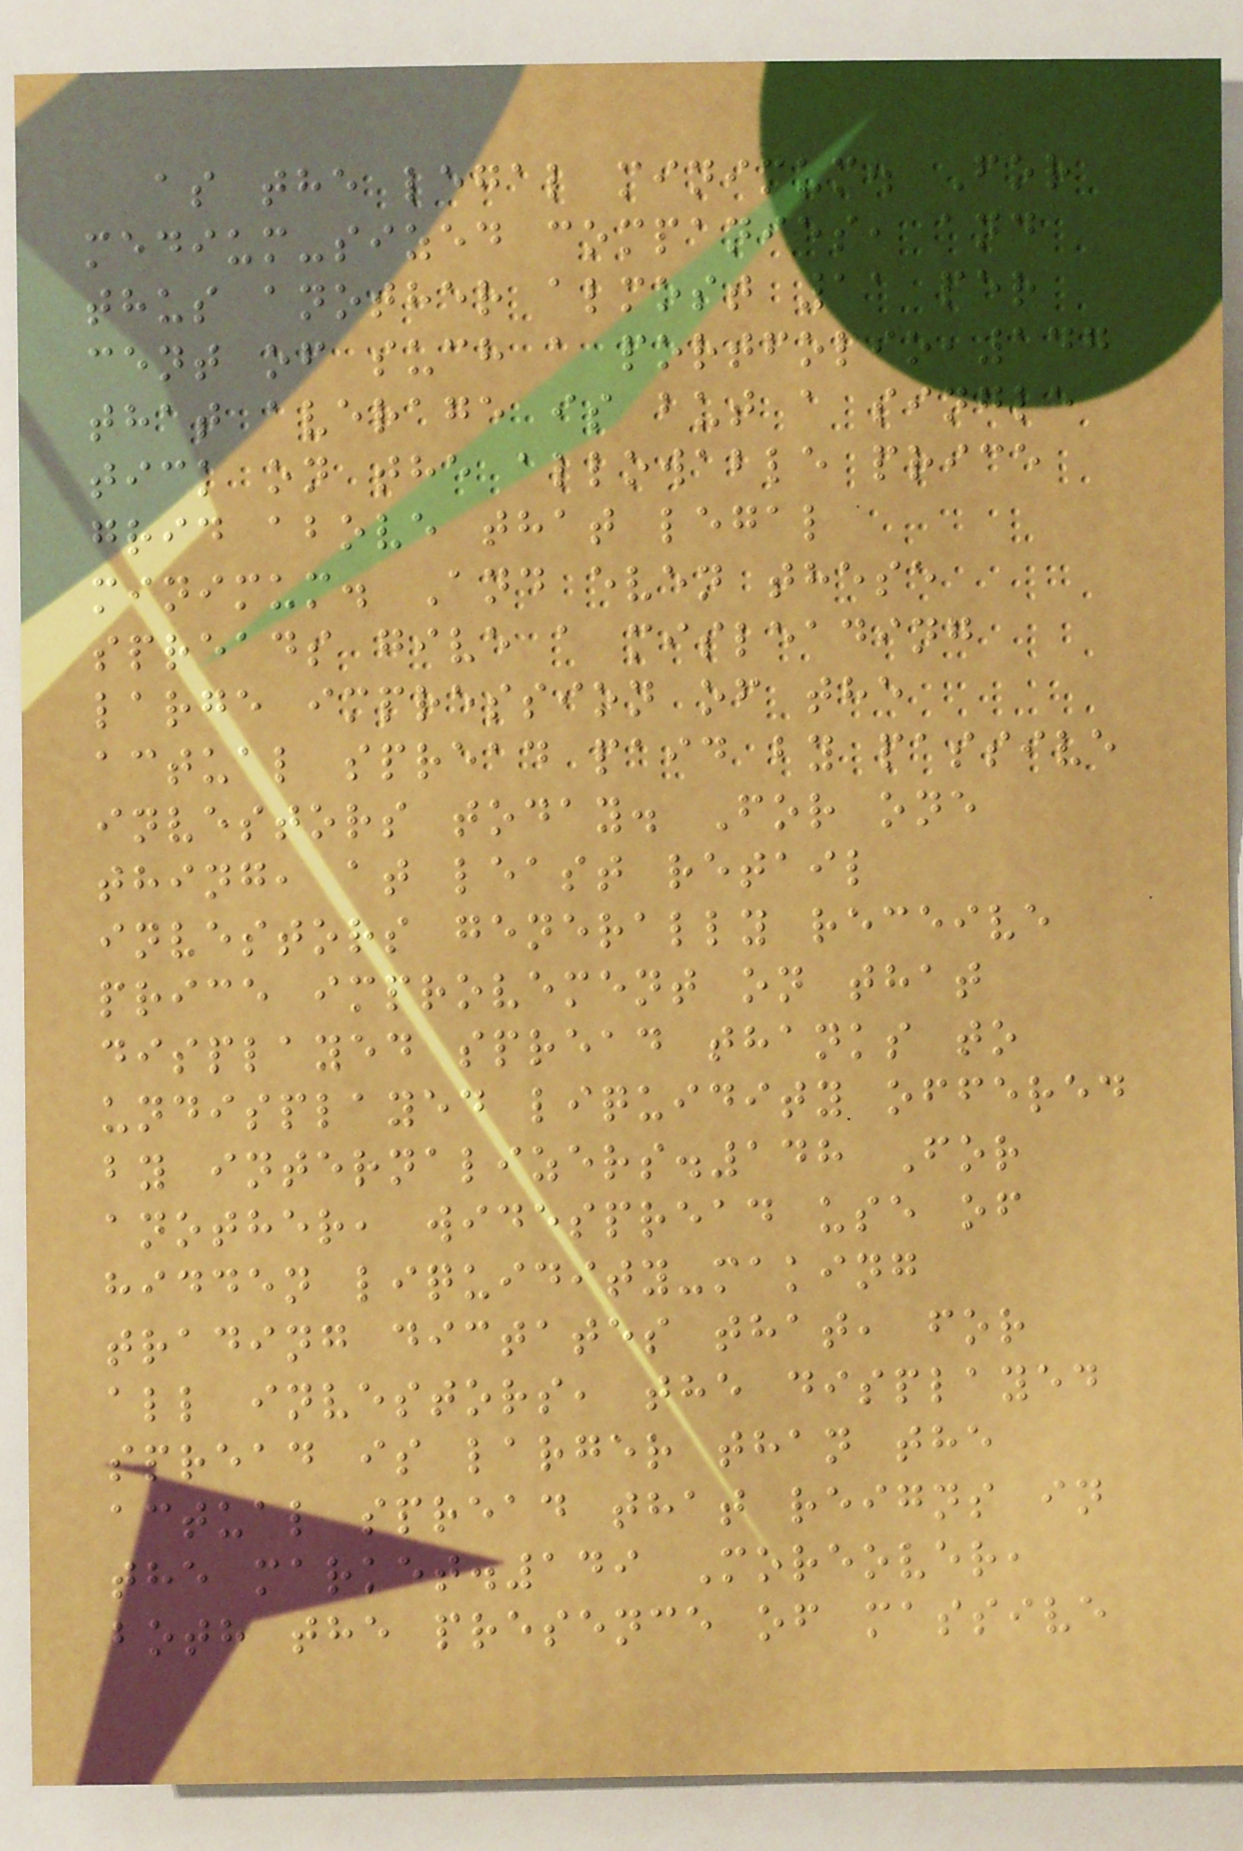as the legal minimum. For
medium-sized companies, and
thus another almost 11 per
cent of such a portfolio,147
that average is but a single
tick on the allowable price
grid above that legal
minimum. And even these
spreads give a misleading
large impression of the
actual spread paid by passive
investors today. For one
thing, at least retail
investors generally receive
price improvement on that
displayed spread thanks to
undisplayed liquidity offered
by internalizers.148 For
another, widespread use of
hidden liquidity-making
trading dictates that, for
all investors, the displayed
spread is larger than the
actual spread that reigns in
the market.149 Moreover,
both the presence of massive
